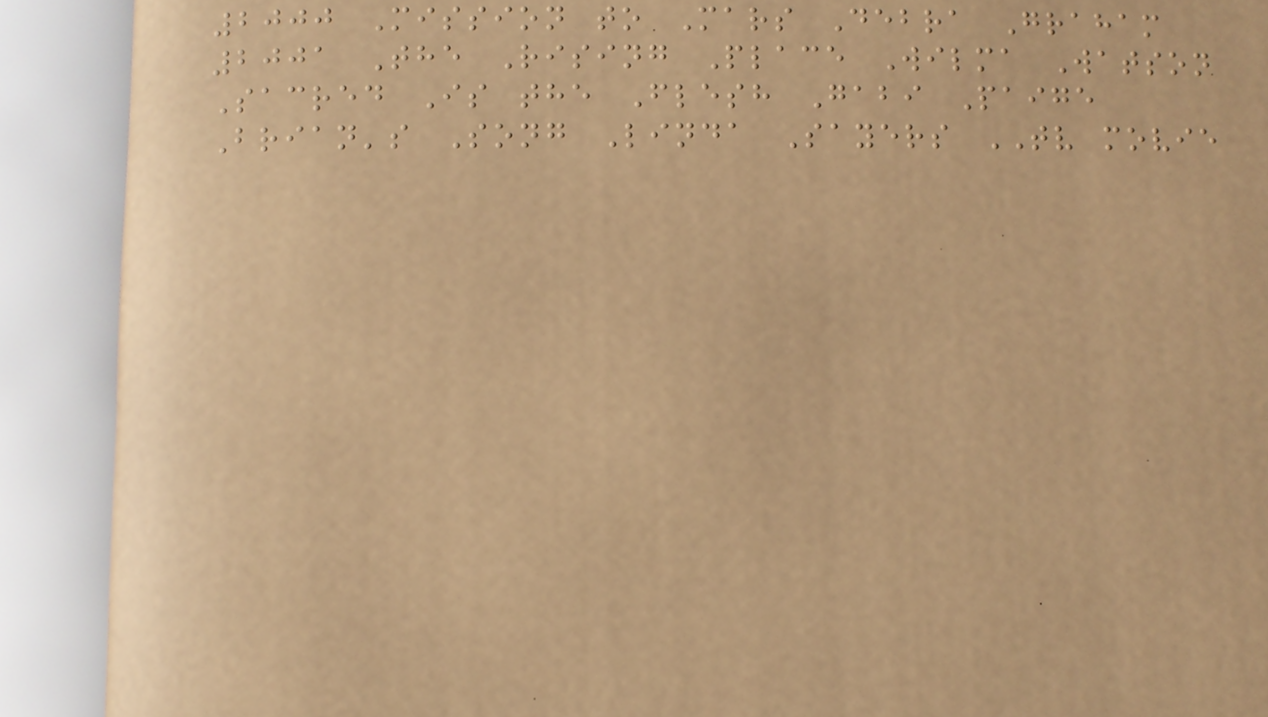2000 Mission to Mars Debra Graham
2001 The Rising Place Wilma Watson
Sacred Is the Flesh Gabi Paige
Brian's Song Linda Sayers TV movie
